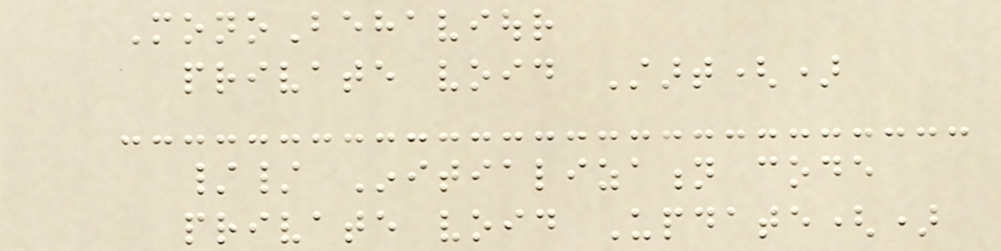MonoBehaviour
private void Start()
// Initialization code
private void Update()
